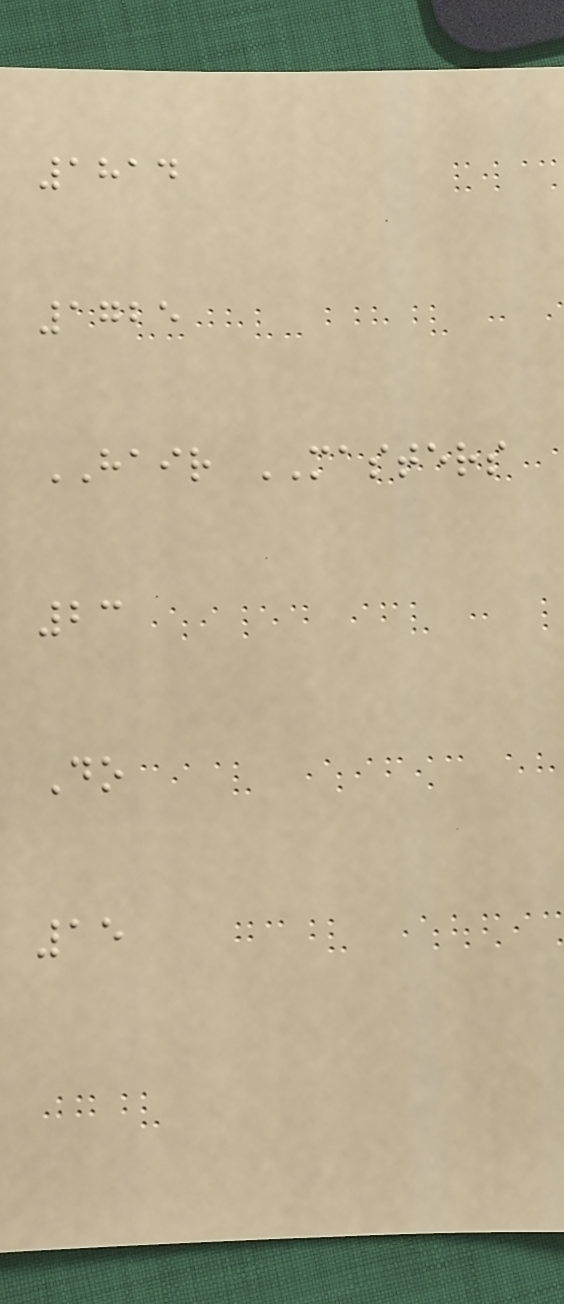1814
1725
HAIR MASTERS
23
Do
15
